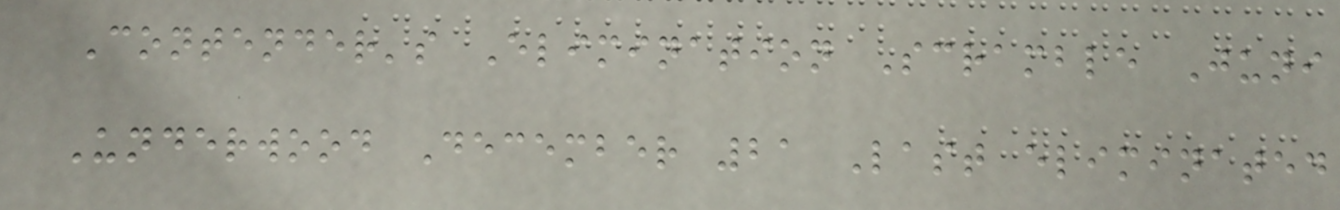Contender's Elimination Scramble Juni
Underwood December 21 Last eliminated
